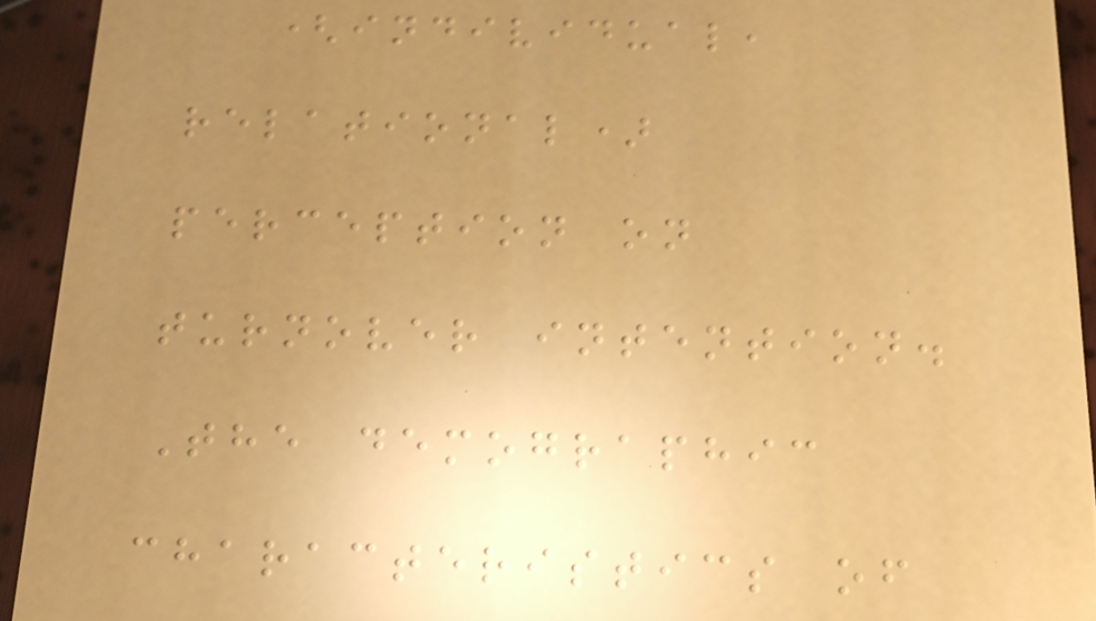(individual,
relational)
perception on
turnover intention.
The demographic
characteristics of
